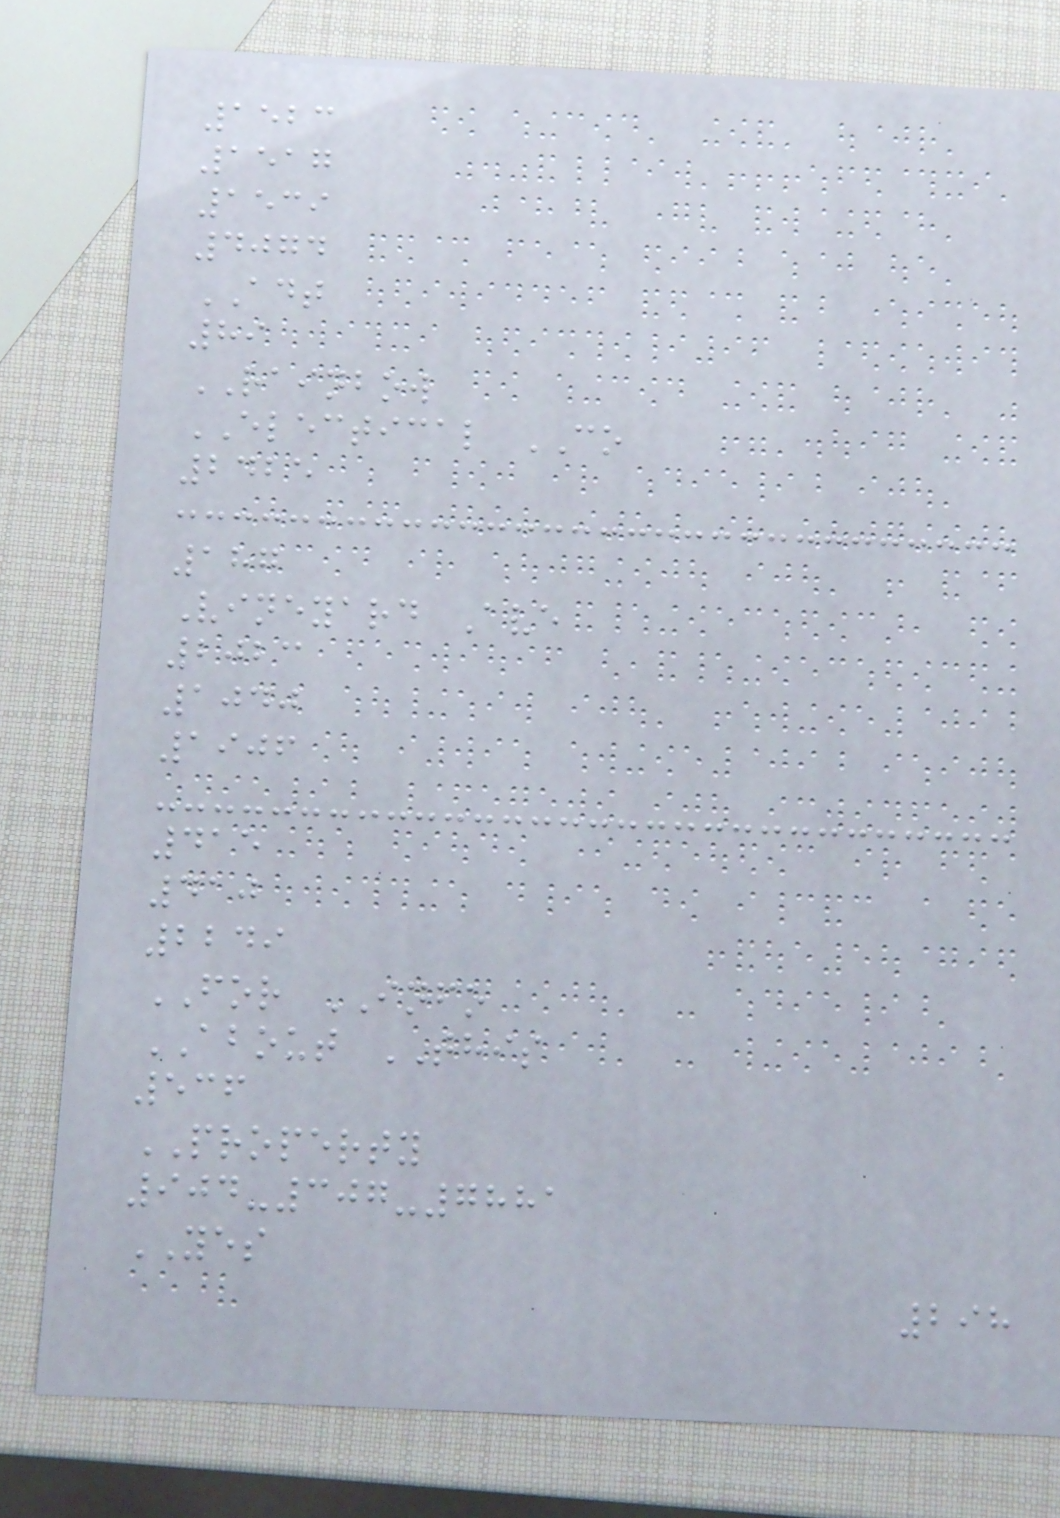1523
1517
1539
4074
ADT
89
RAINBOW
ELECTICAL CO
2425
187
Vineyard Ave
2023
1040
1906
415
410
2249
FOR INFO
ABOUT THIS
536
PROPERTY
904-307-7881
YES
298
